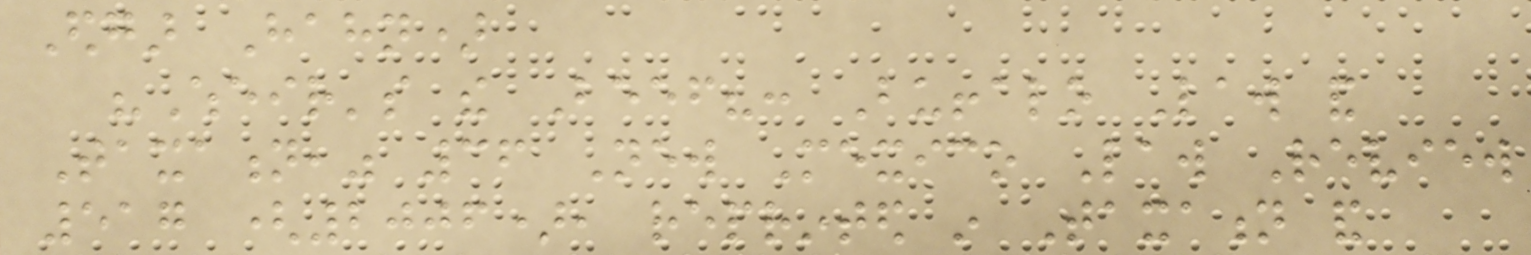Edgar Hahn)
"Wheir's the Beef?: Buffalo Law and
Taxation," 36 New Mexico Law Review
517 (2006), reprinted in Taxation and
